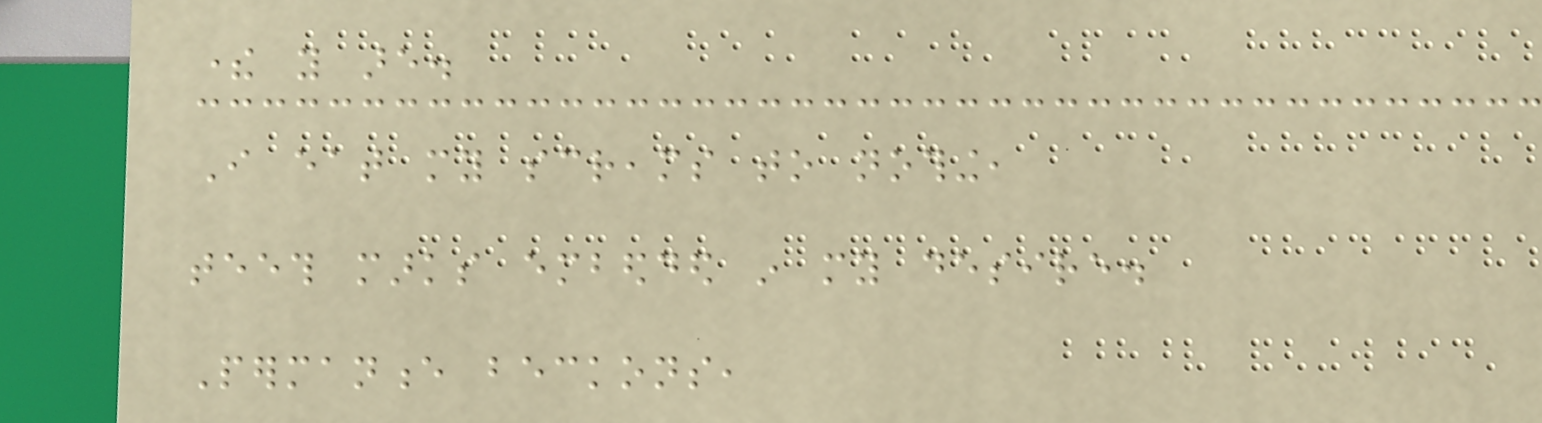there you are.
I eat my screams to nothing,
teeth marks embedded in my desire.
Permanence beckons,
